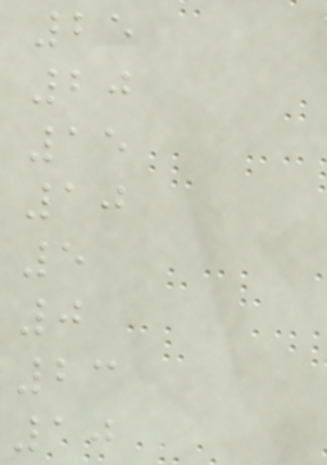25
20
15
10
5
0
23
10
